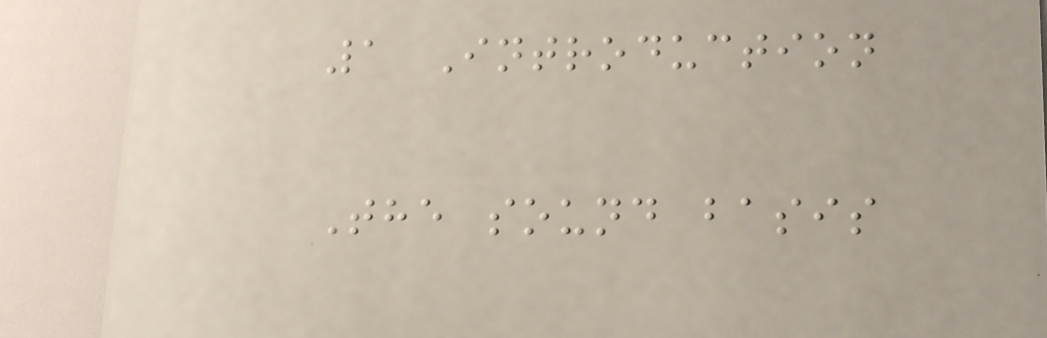1 Introduction
The sound basis
